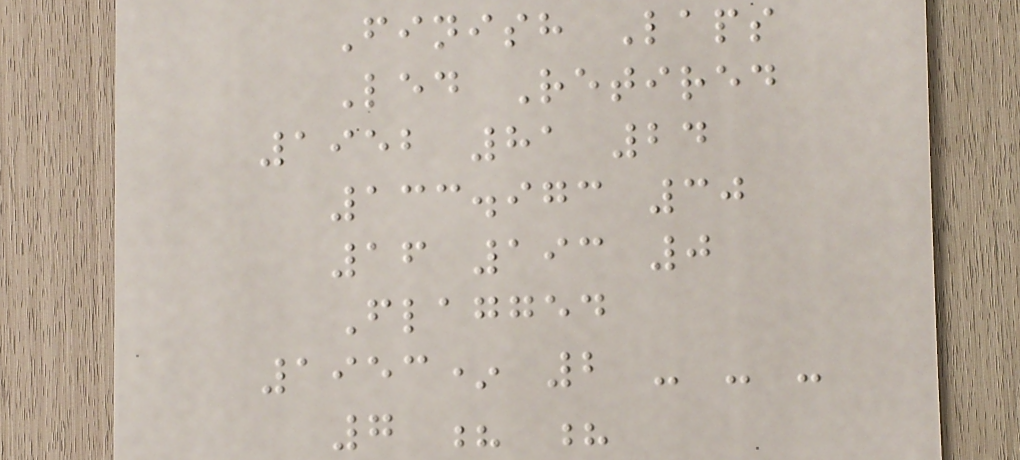Finish Laps
Led Retired
1952 81 24
133.973 30
16 193 0
Flagged
1953* 2 - - -
7 ? ?
